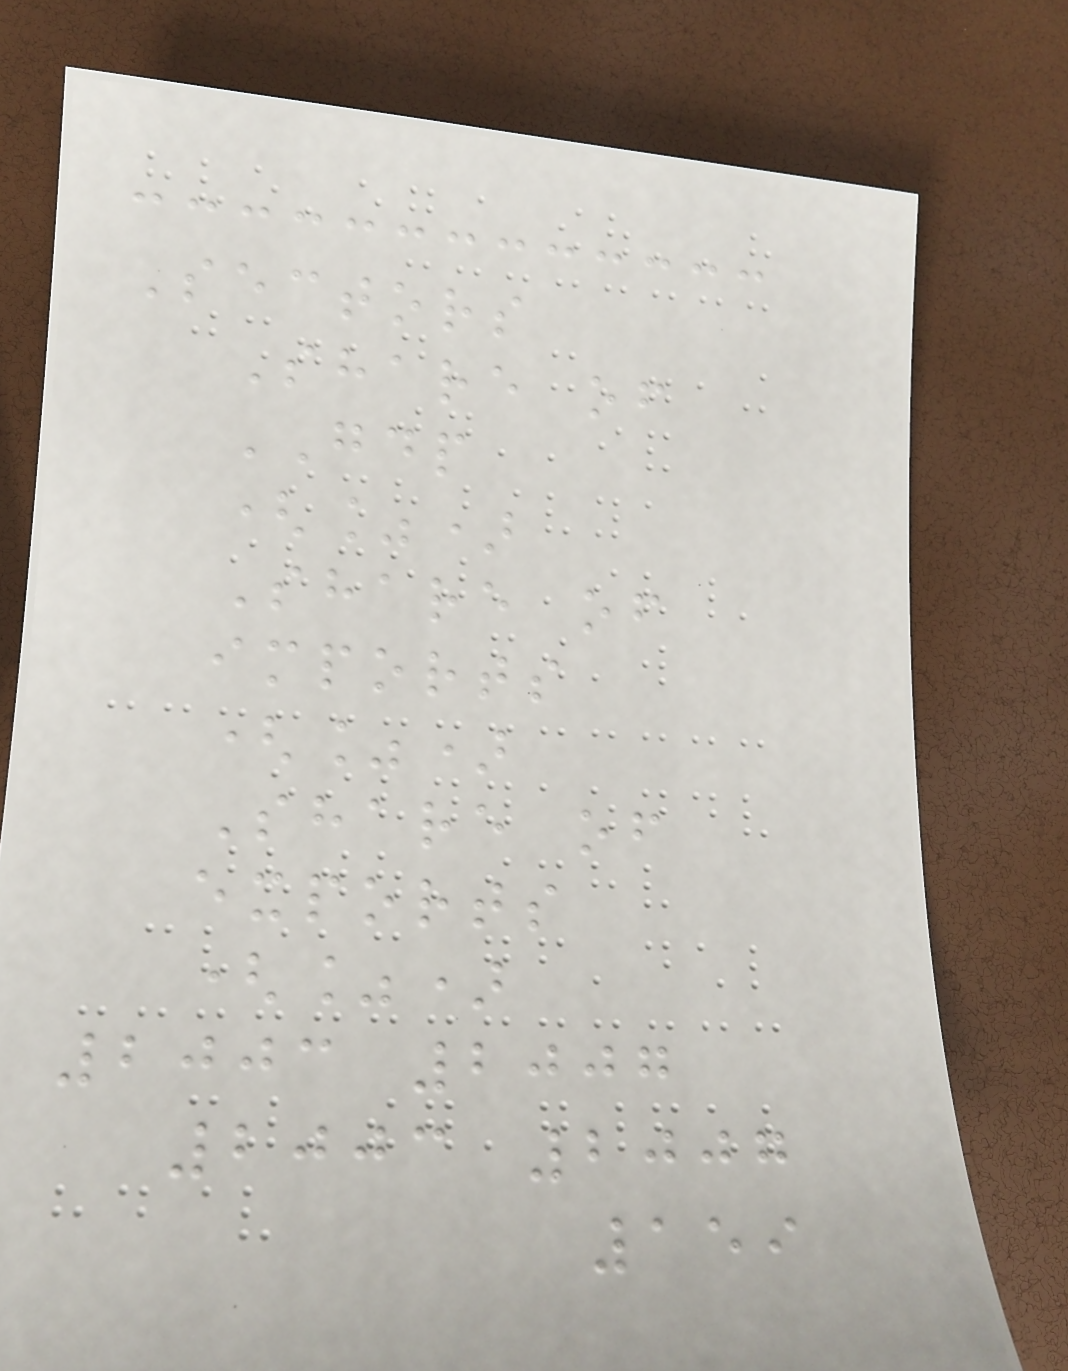Sectors
Share of
GDP
(%)
Share of
imports
(%)
Share of
exports
(%)
2003 2007
2003 2007
159
